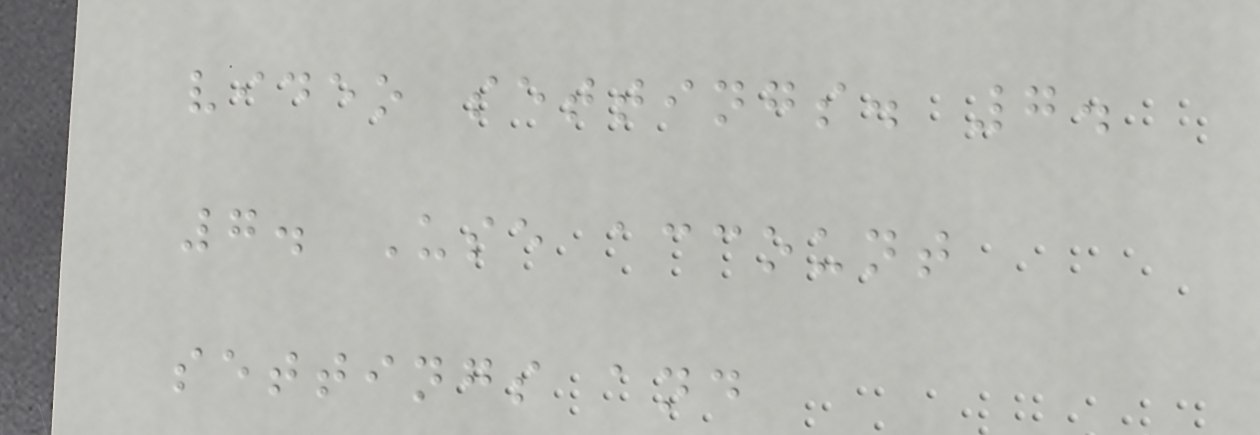video settings. 7.
7. Use account
settings and
